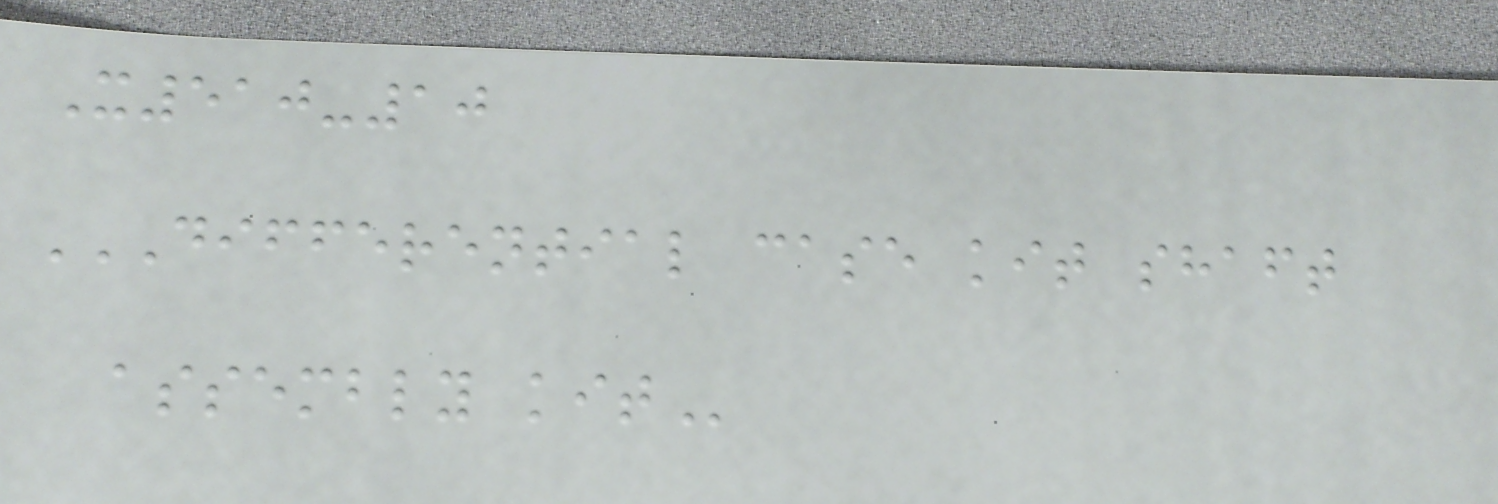X510-10
DIFFERENTIAL CASE KIT SHAFT
ASSEMBLY KIT
